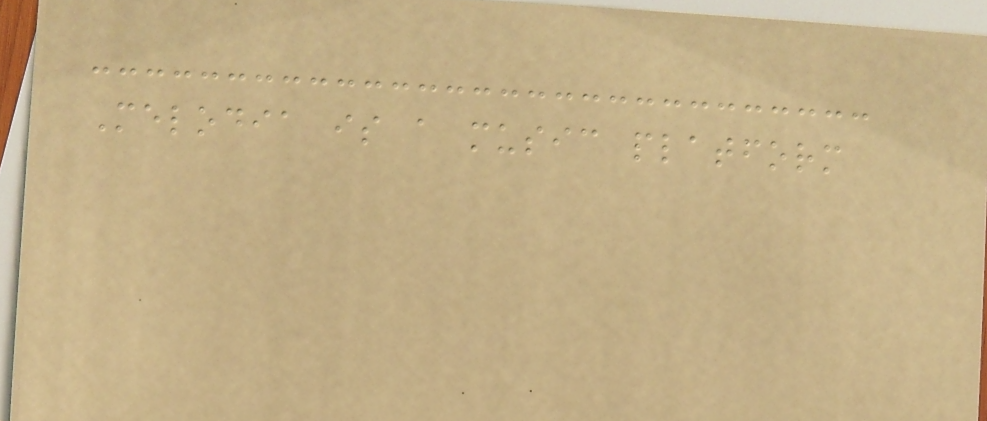Melodia is a music platform
